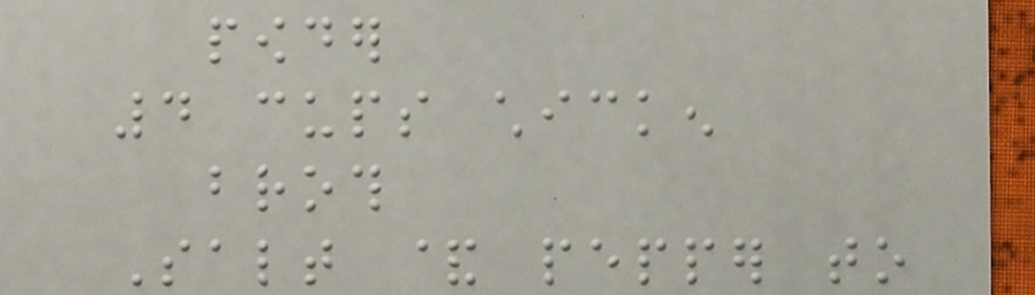powder
4 cups chicken
broth
Salt & pepper to
